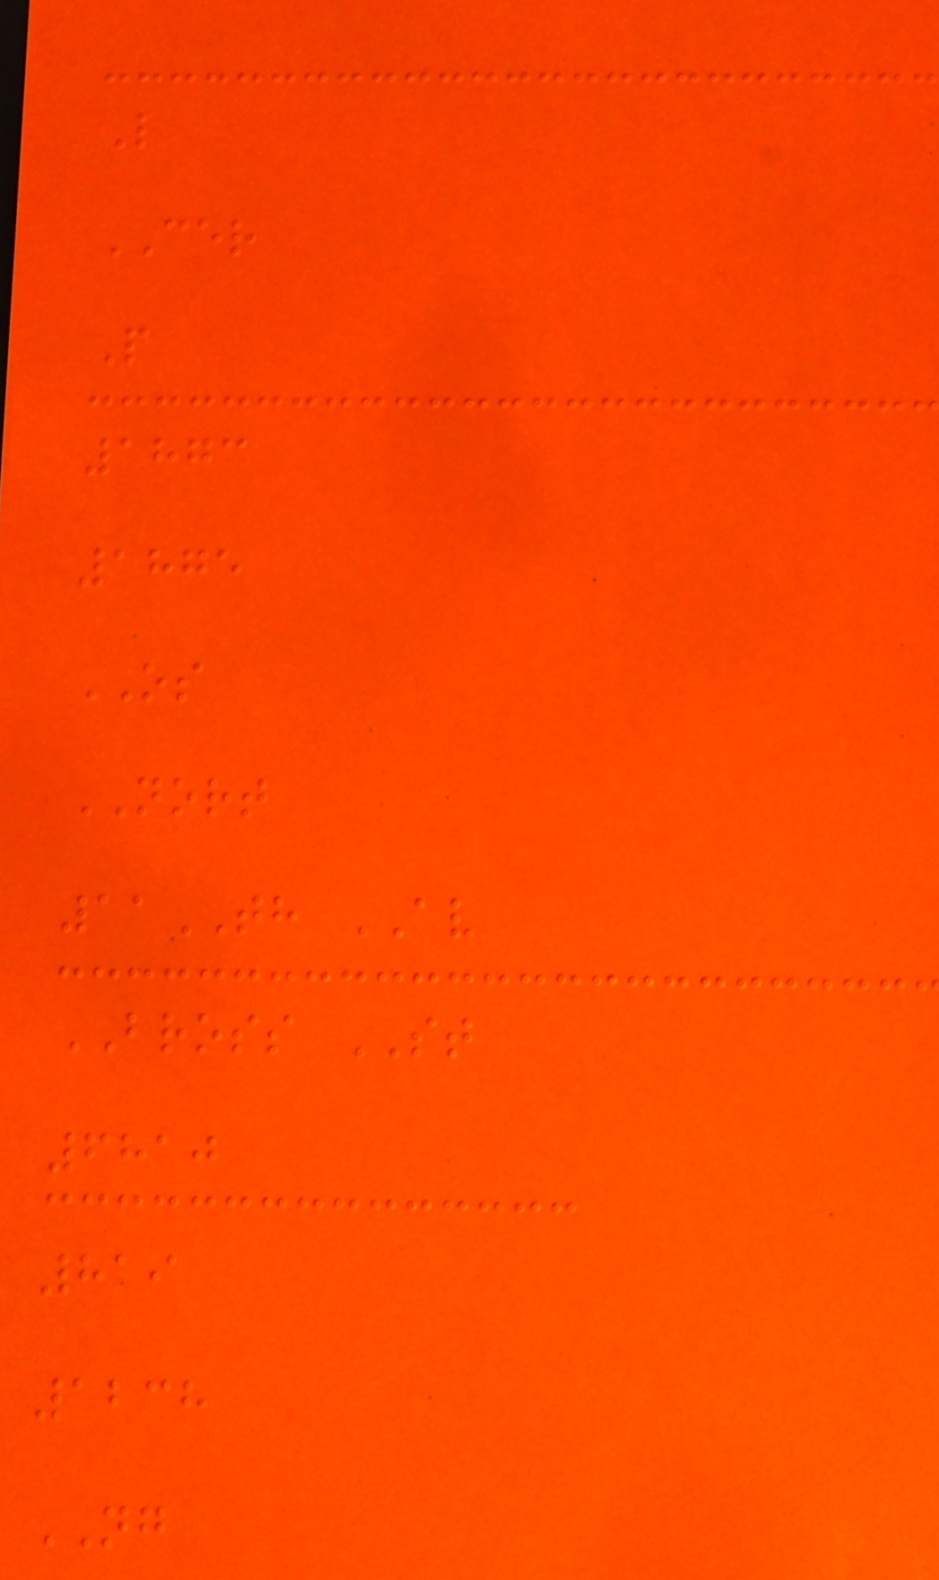L
CER
P
1873
1875
OS
NORT
11TH AV
BROSS ST
6810
819
1238
NG
